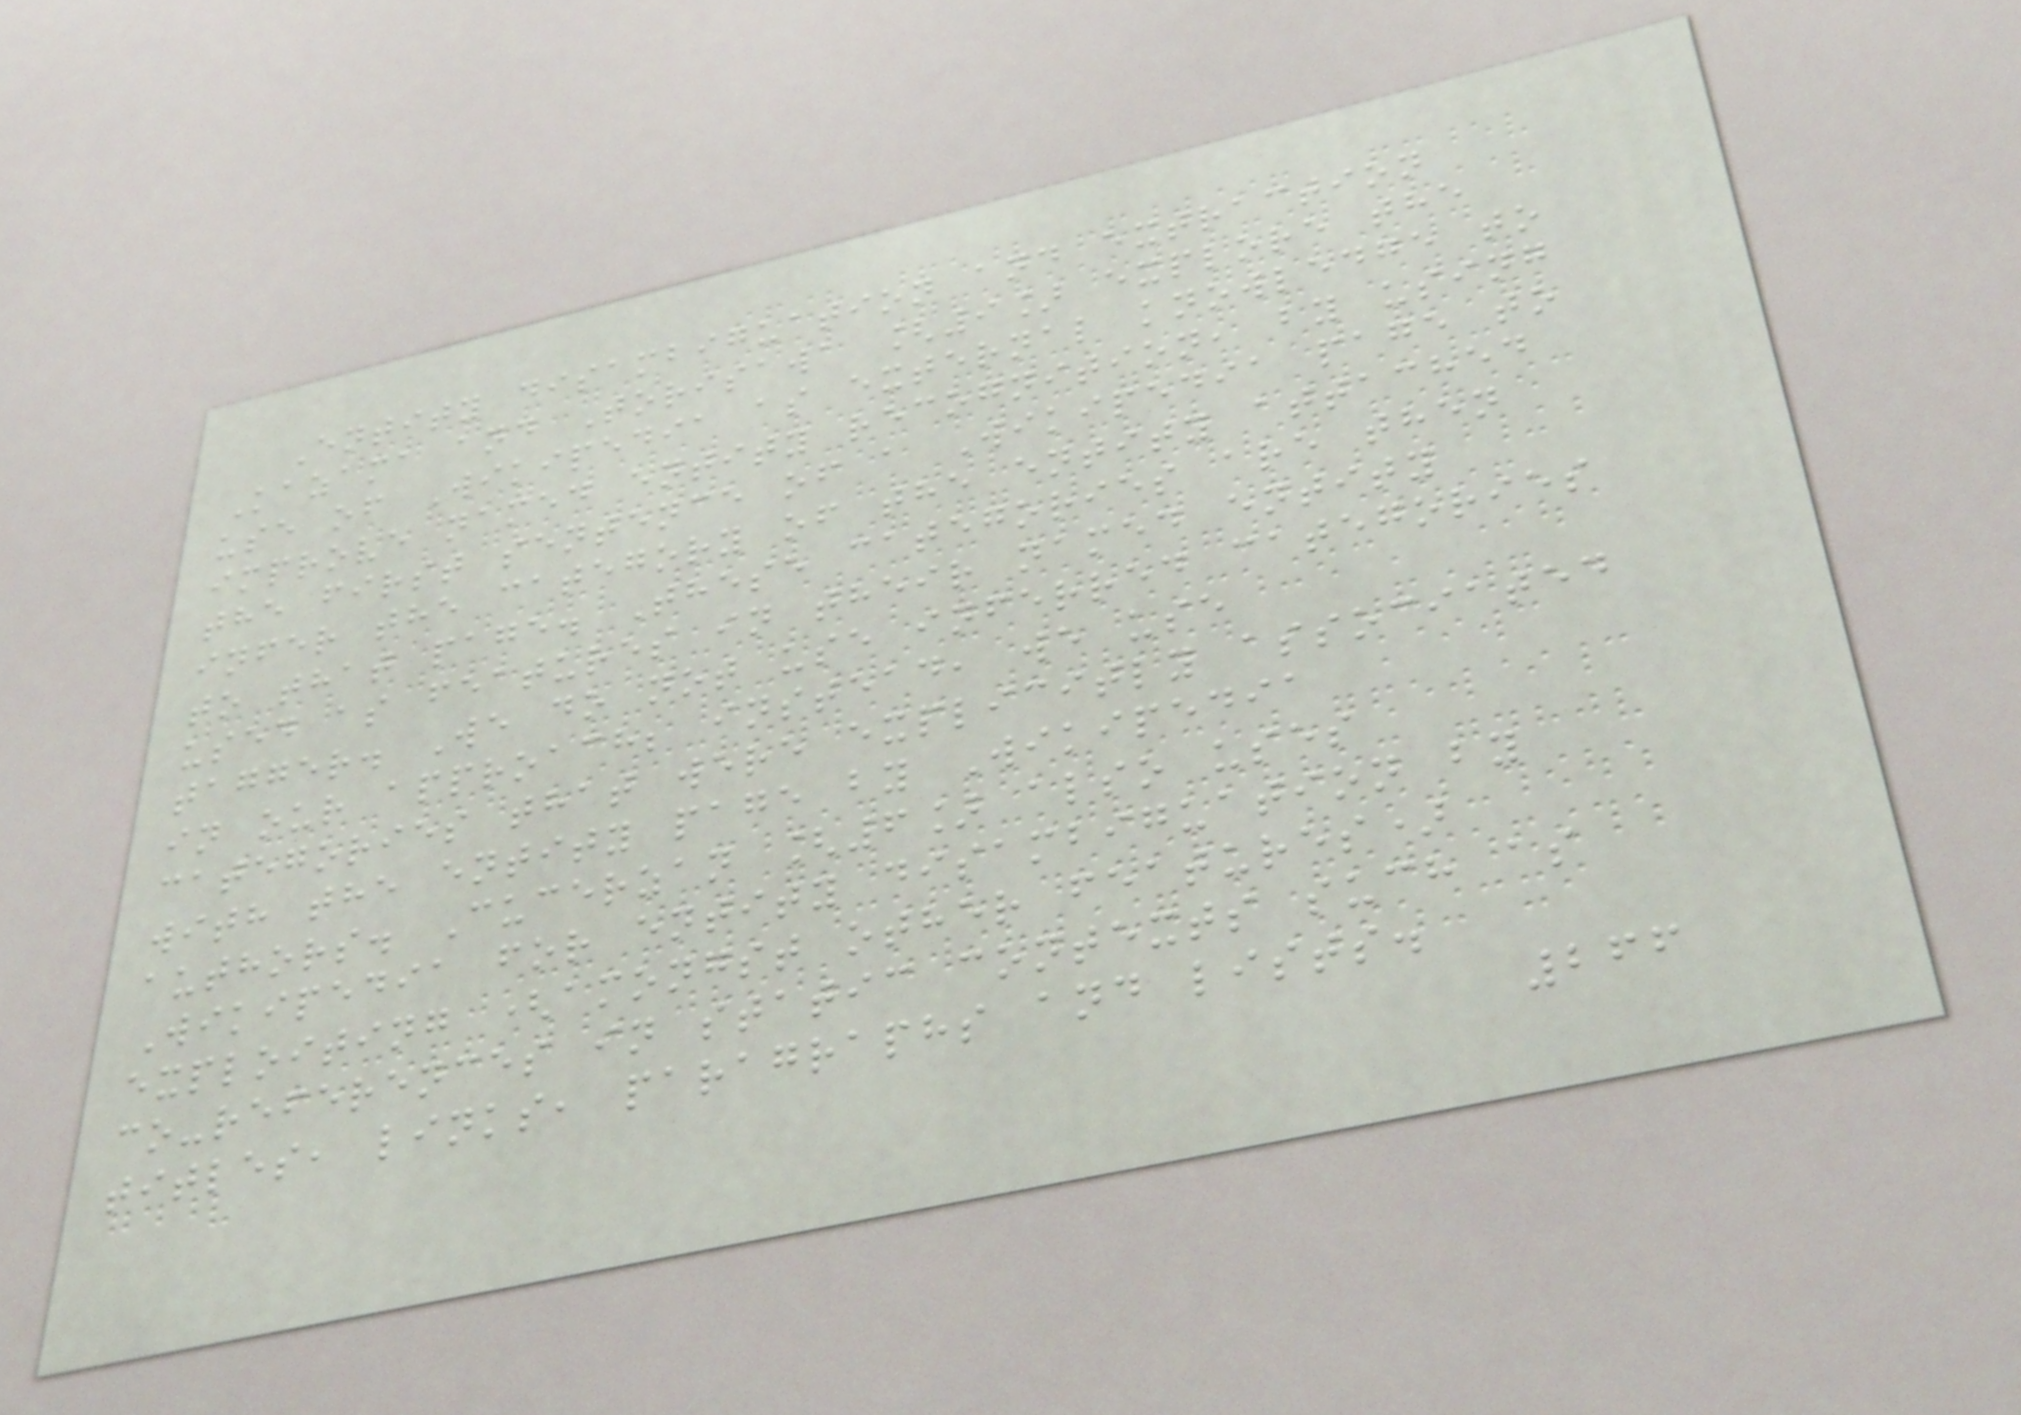Entity disambiguation and extraction
Kazama and Torisawa [9] explore the
use of Wikipedia as external knowledge to
improve named entity recognition, by using
the first sentence of a Wikipedia page to
infer the category of the entity attached
to that page. These categories are then
used as features in their named entity
tagger. We do not use inferred categories
in our approach; instead, we use
categories that were explicitly associated
with the entity page by Wikipedia
authors. Cucerzan [6] also uses
Wikipedia for entity disambiguation by
exploiting (amongst other features)
co-references in static contexts such as
titles, links, paragraphs and lists.
266
